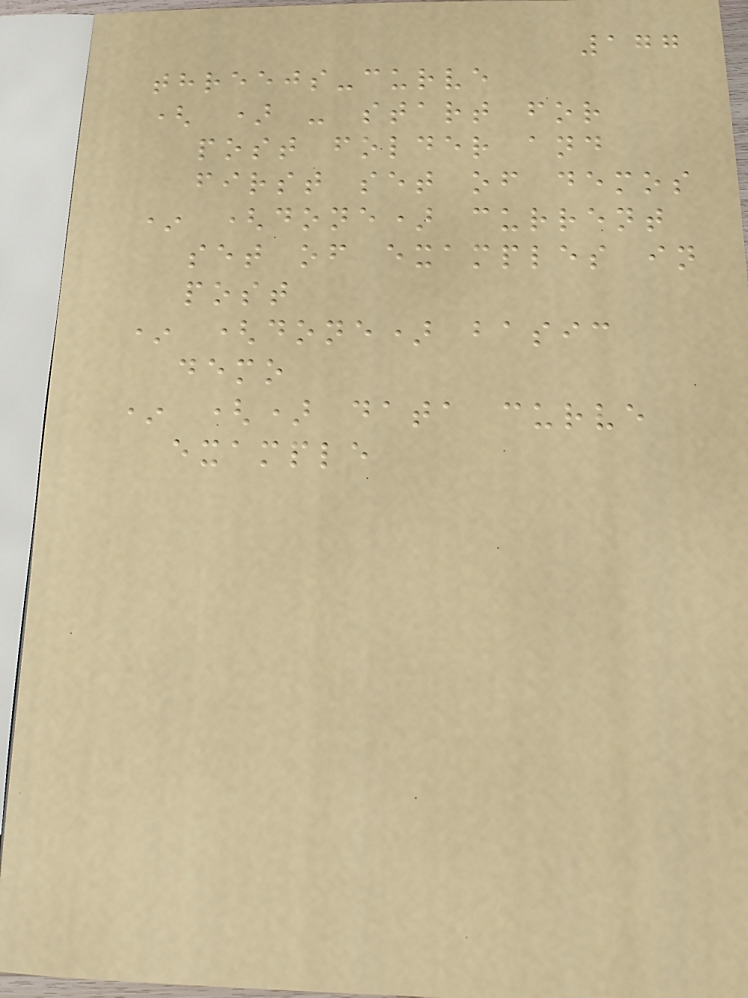177
threejs-curve
( ) - start for
post folder and
first set of demos
* (done) current
set of examples in
post
* (done) basic
demo
* () data curve
example
